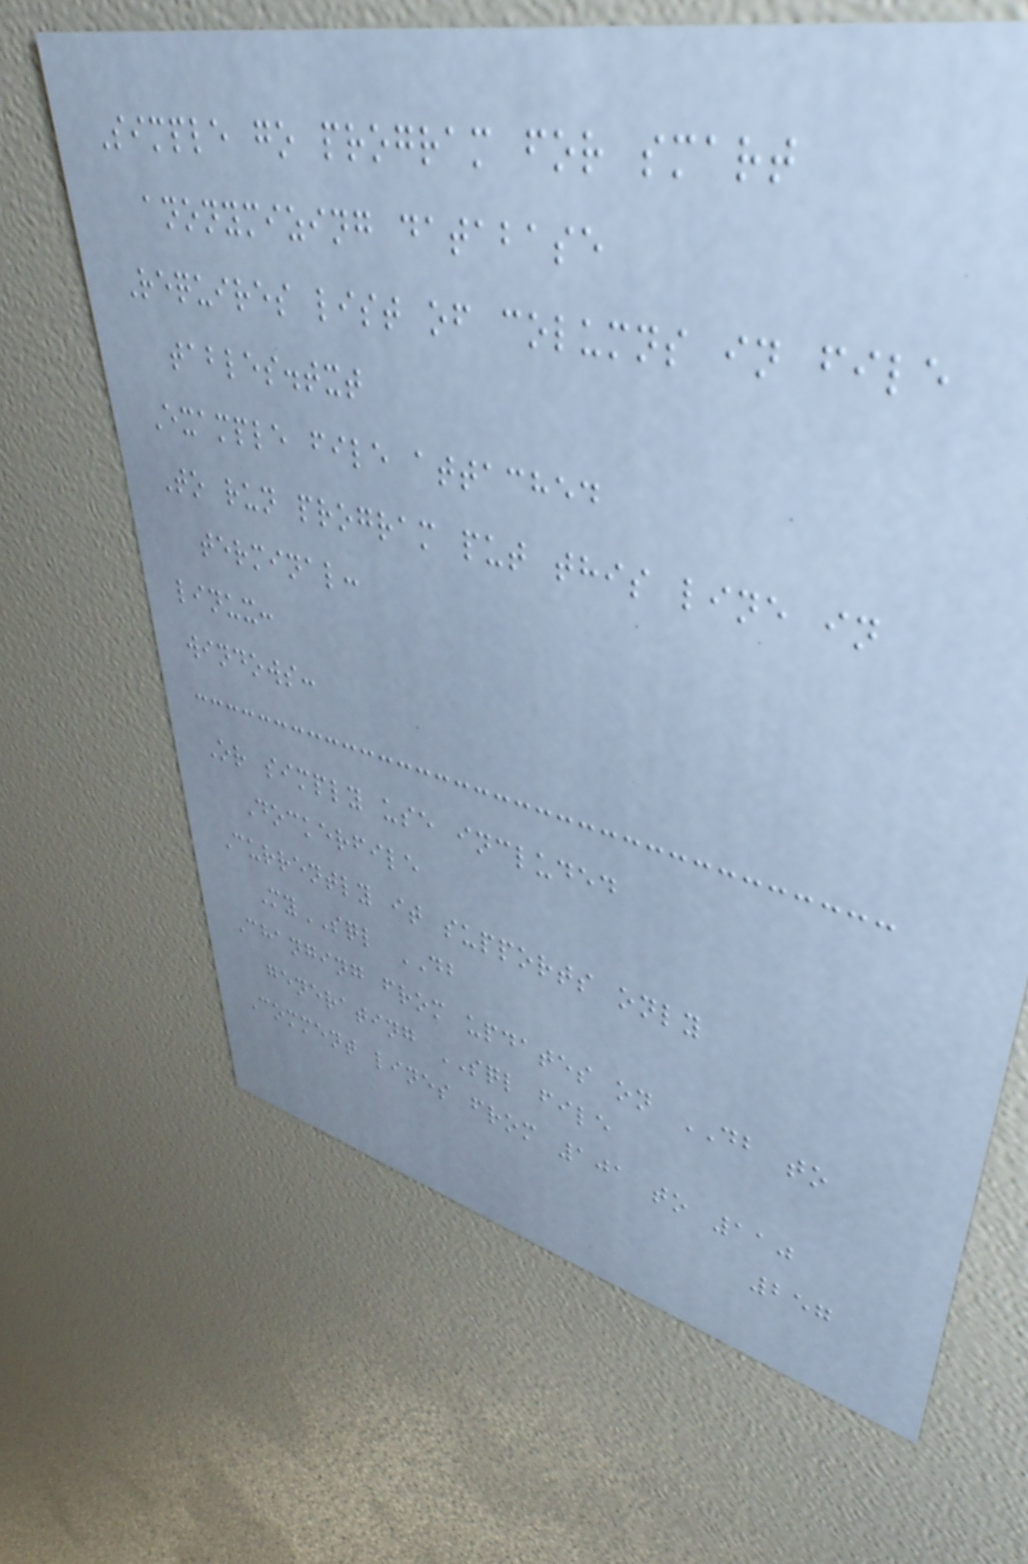Simple go program for smart
anonymizing database
Requires list of columns in file
tables.txt
Example file attached
To run program put this line in
terminal:
linux:
windows:
Or simply use included
Dockerfile
Currently it supports only
MySQL DB
Changing from updates on DB to
generating SQL file
Comment lines from 101 to 110
257
